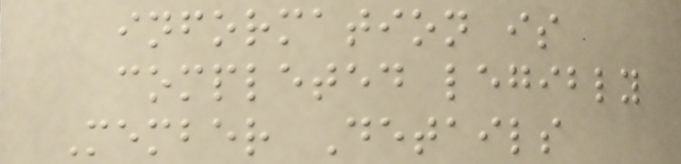information is
completed legibly
Member Details
